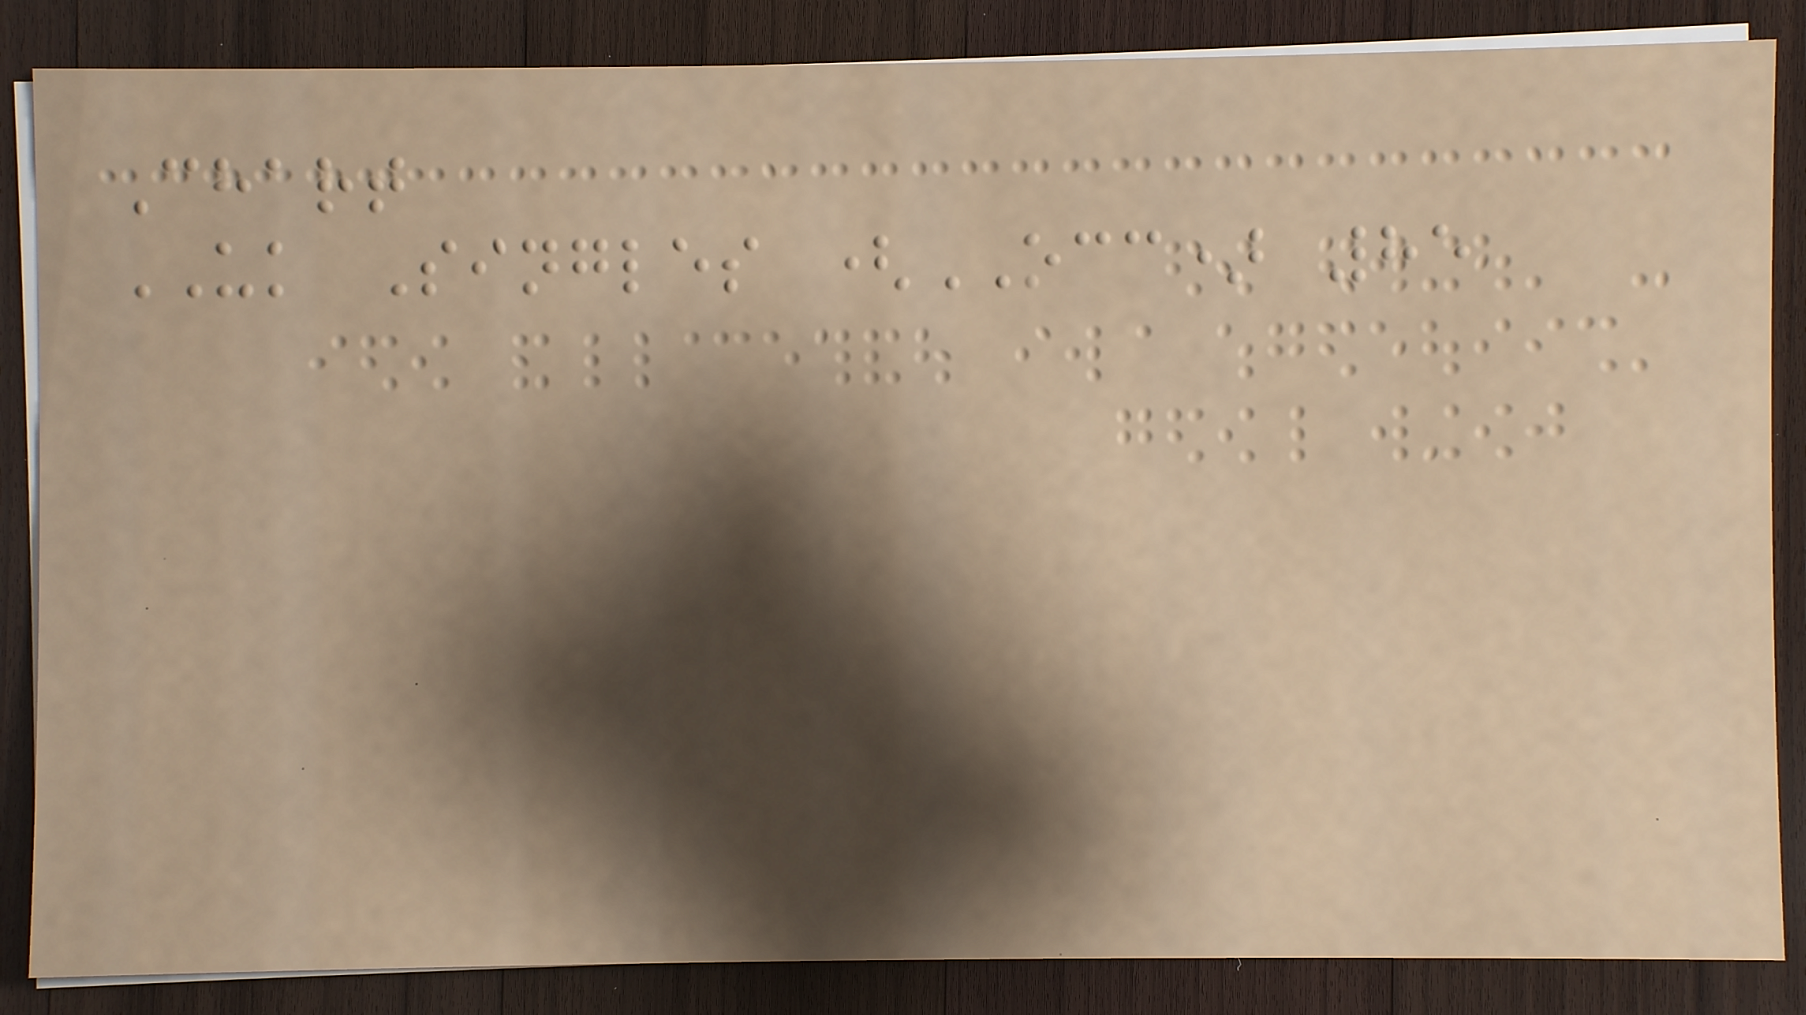Chart
UK Singles (OCC) 85
